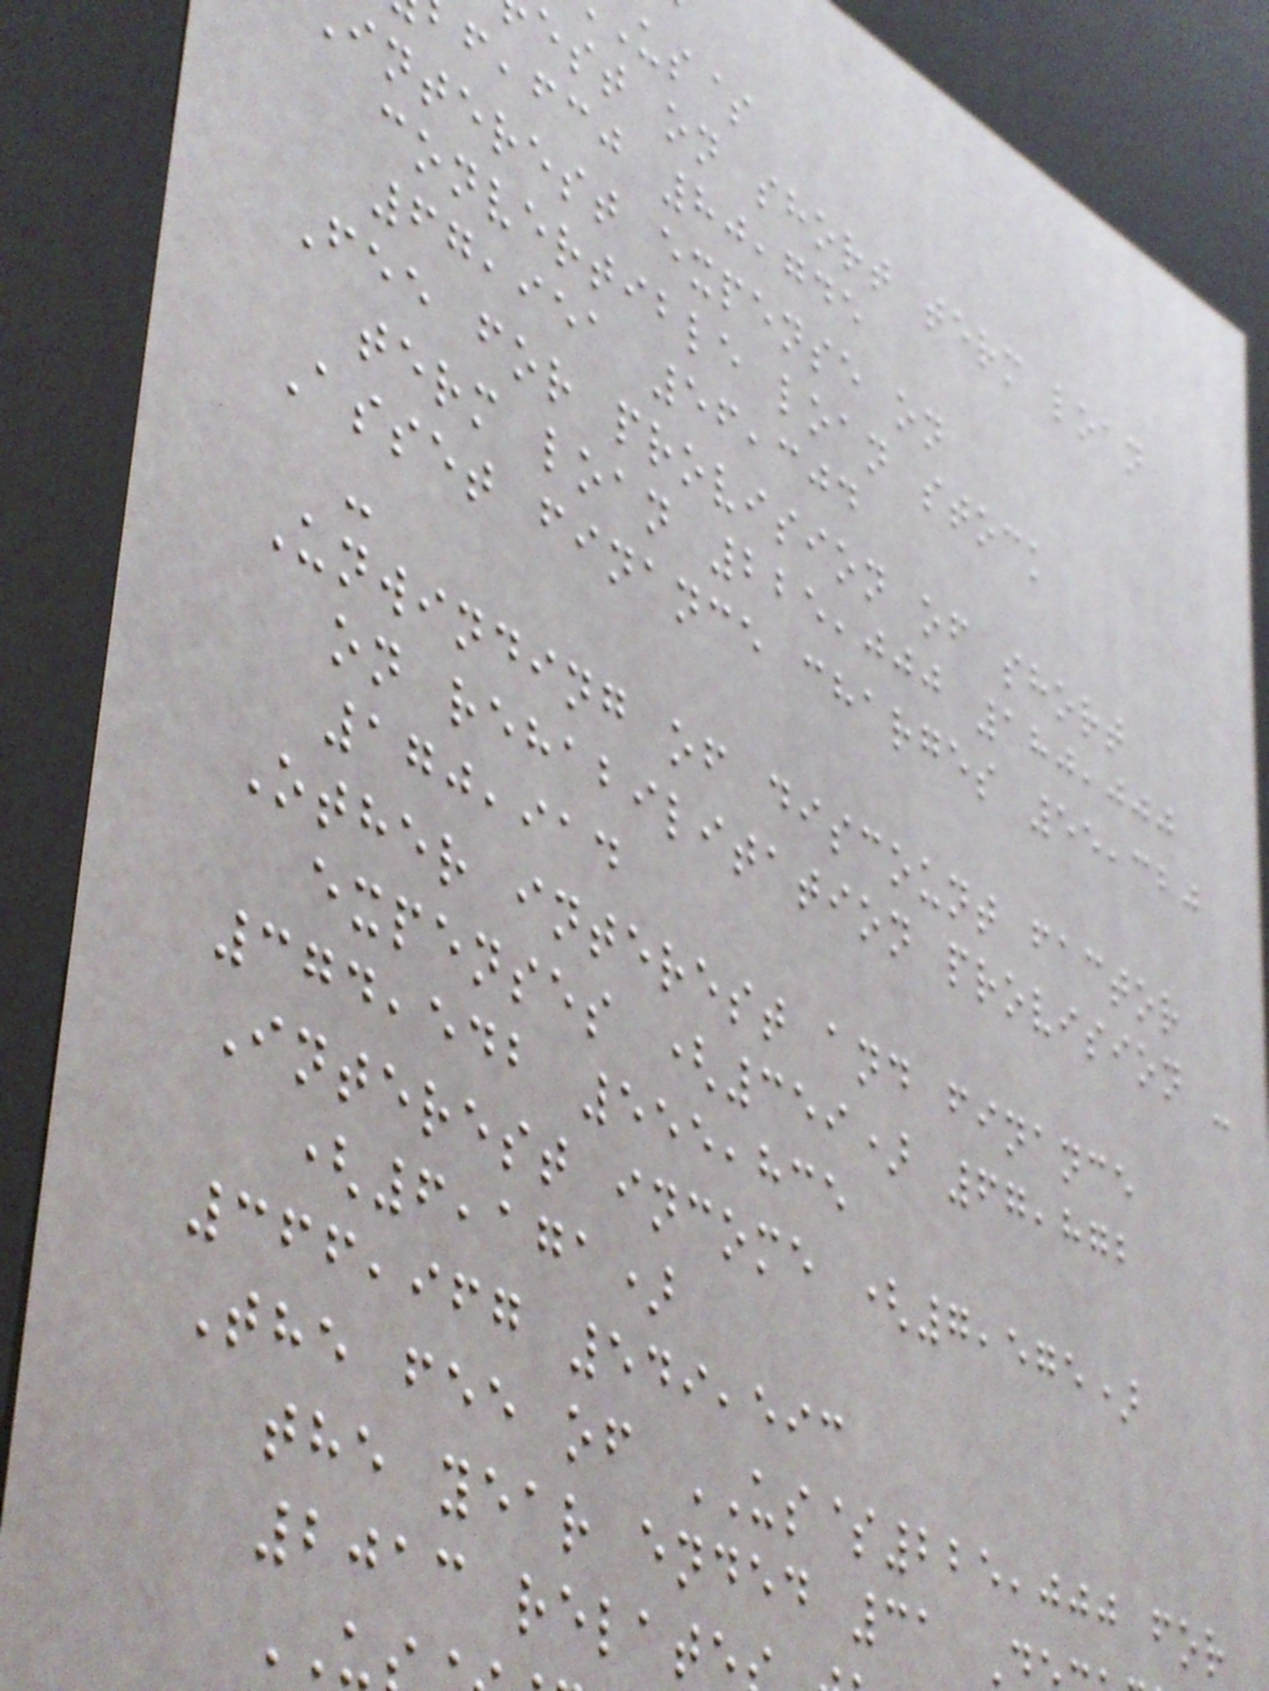us$
est on short term loan
,fcj 80,745
interest expense on
convertible loan stock
67,951 56,304
Fee for provision of short
term loan 225,000 180,000
Asset finance charges 55,320
-
Unwinding of discount factor
on rehabilitation provision -
170,914
Other interest and finance
expenses (359) 67,872
374,542 555,835
Interest income (7,575)
(6,171)
366,967 549,593
The fee of US$225,000 for
the year ended 31
2013 relate
